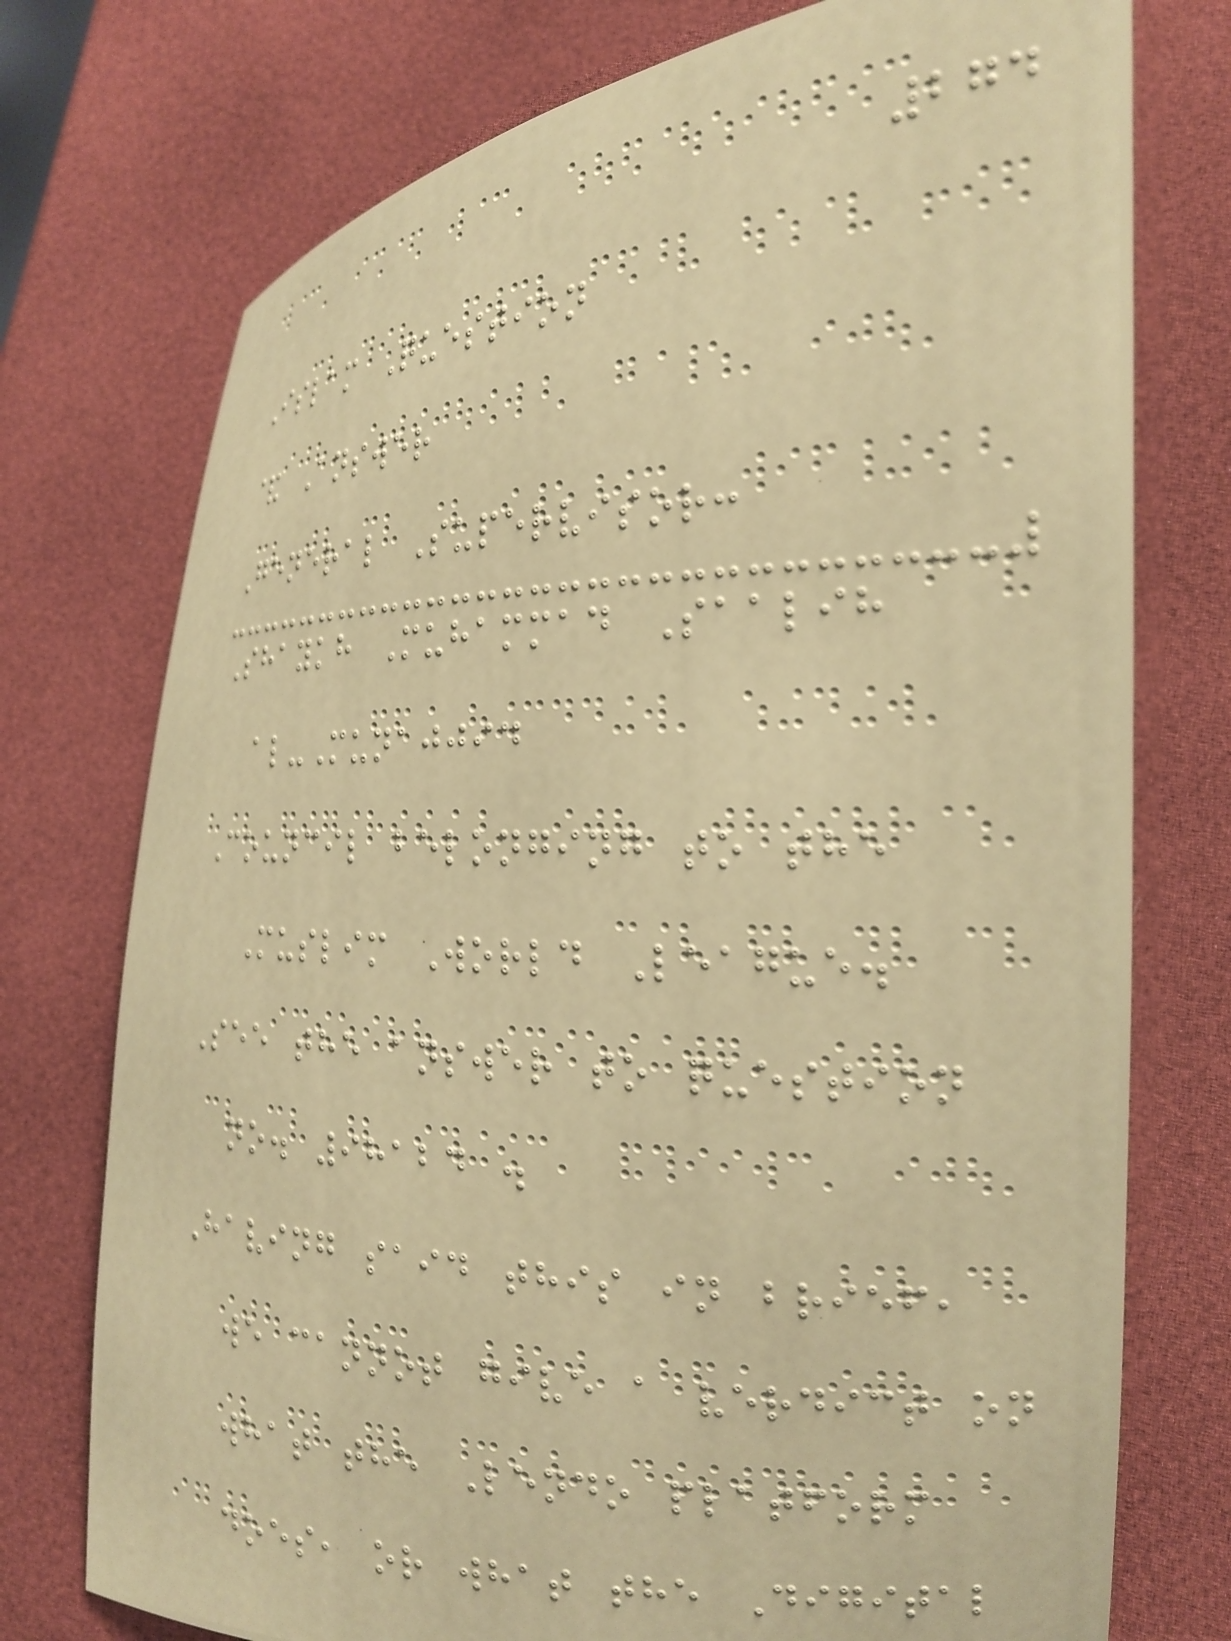274
Islam Question
& Answer
General Supervisor:
Shaykh Muhammad Saalih
al-Munajjid
Council belonging to the
Muslim World League.
See the answer to question
no. 98124 .
Having said this in brief,
we cannot give a verdict on
what the Lendo platform
does, or what the Digital
